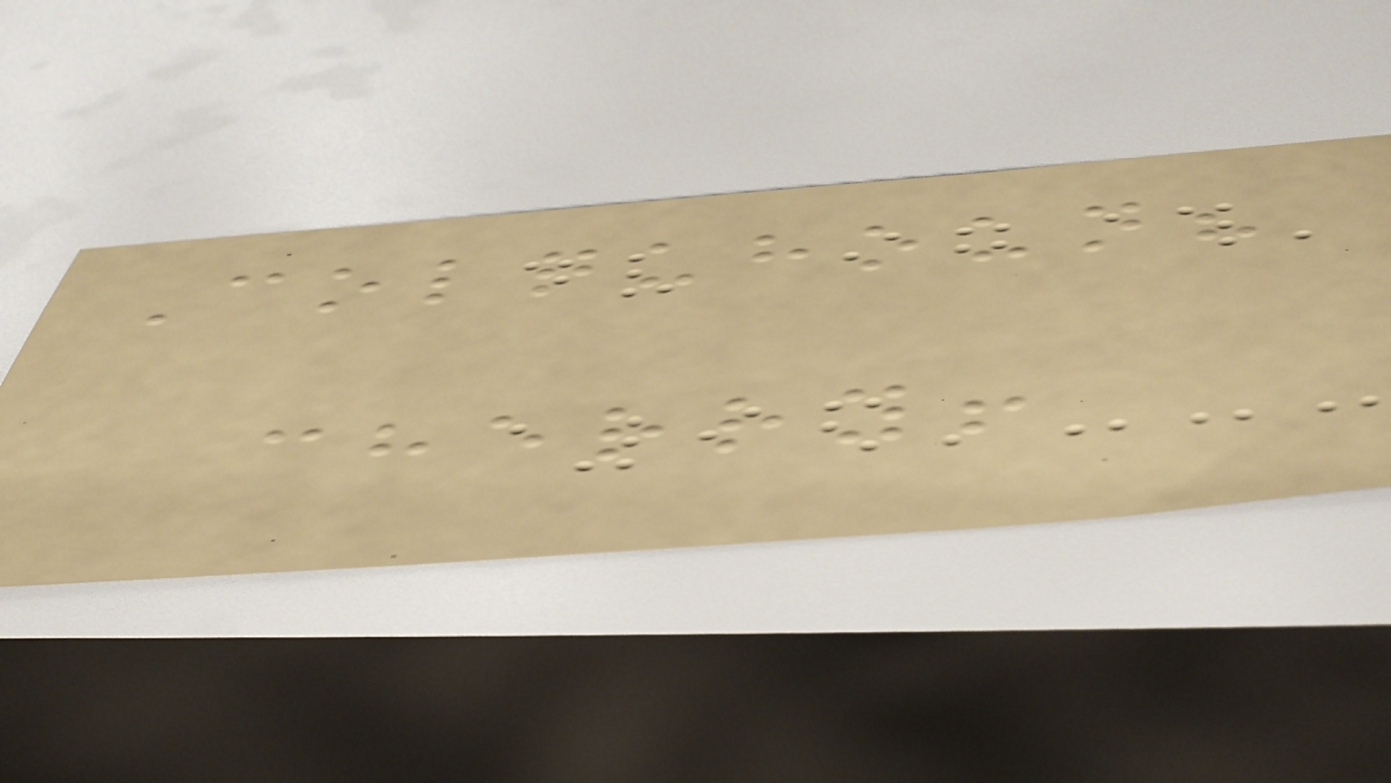Colquhoun?
cherry!
